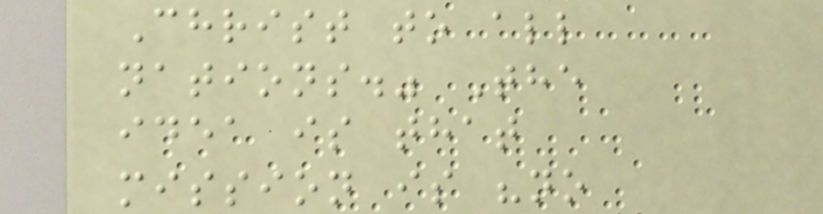Christ to all
nations." The
idea is that
mission is "no
